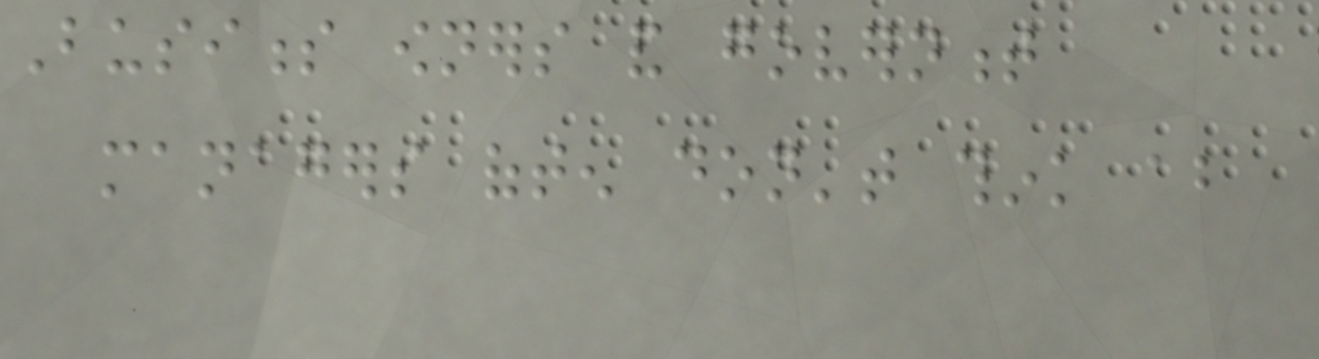Business owners and government
managers often don't think about
